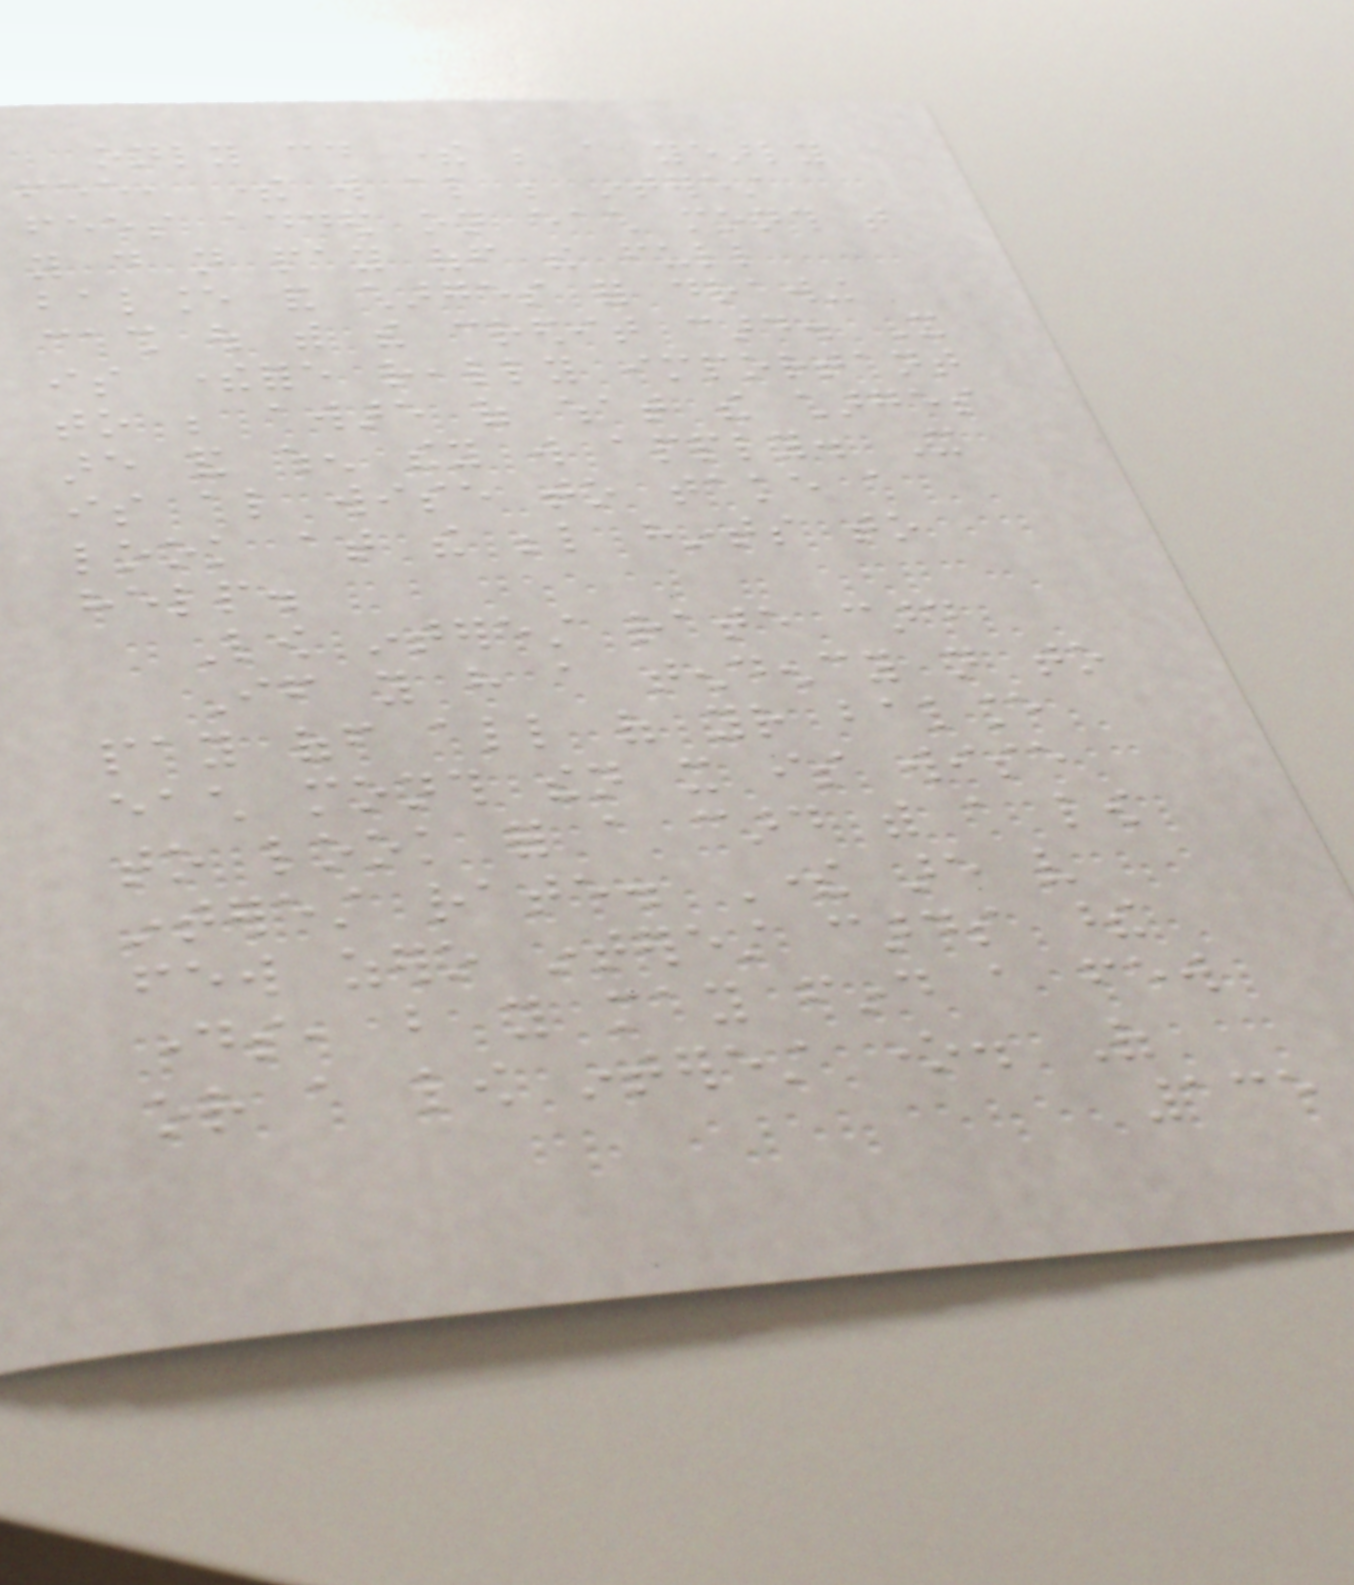only could there be a yearly
fee, there will also be interest
fees added on each month that
you do not pay off the full
balance and charges for drawing
cash out with the credit card. It
is therefore really important
to be aware of what the charges
are and when they will apply. It
is also wise to take a
look at the below hints to
help.
Low interest rate card
If you have a tendency not to
pay off all of your balance
each month then it is wise
to look for a card with a low
interest rate. There are very
few zero interest cards these
days, but you may find a few
or a low interest one. Of
135
